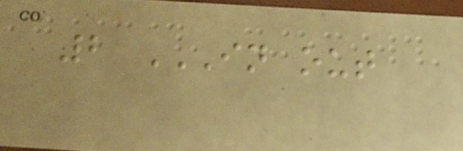2 IN OUT
